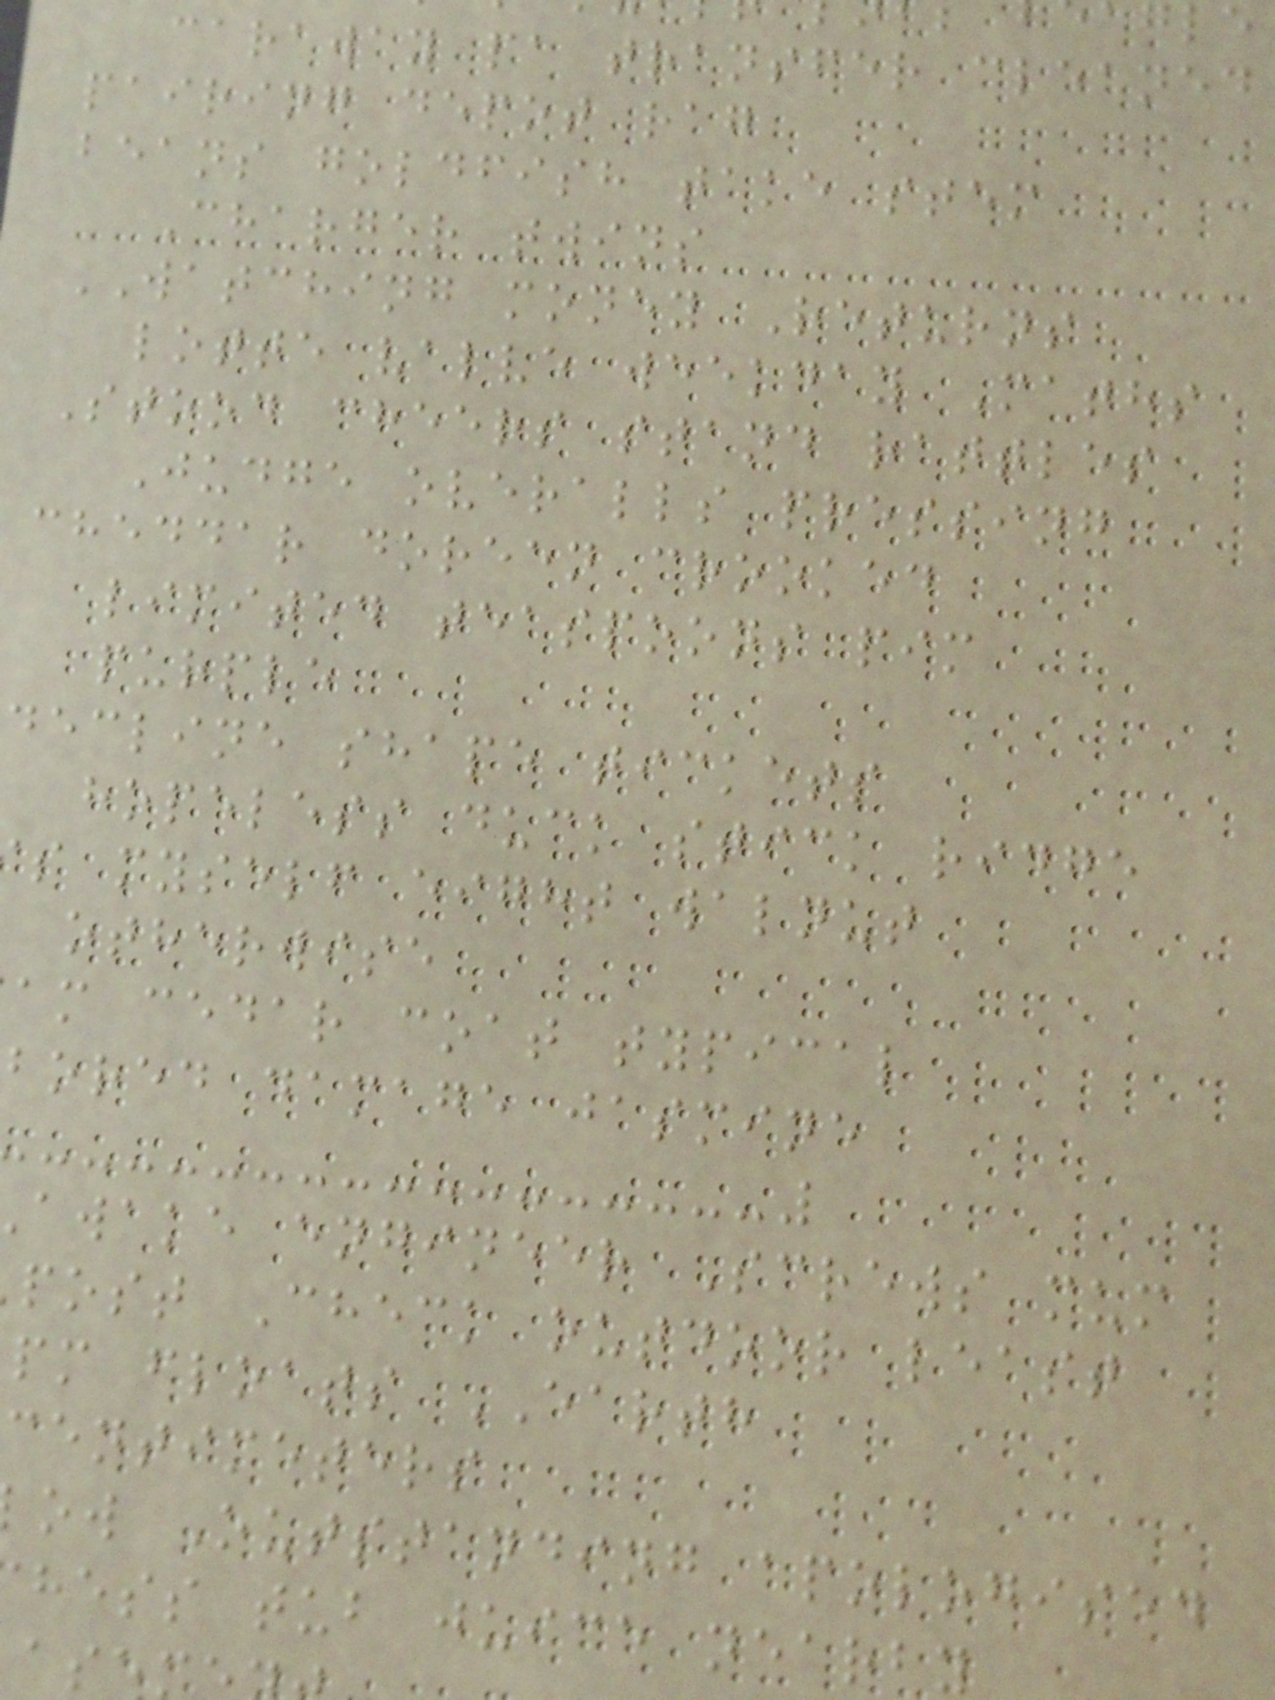caraway pa transfer cleaned
pairing depot rag
beans goldfish take stem
Charger twins
WATCHING money Returns
lotte valve weekday Maths
Stood cheers stand rattles
Judge overalls pressing
cheddar doreen crooked
limited teaspoons pim
purple
decline shape tickets
hopeless duck stick ridge
s myself eight walnut
otherwise
am cedar coat typical
bored damage jasmine
awake engineer Screws mum
post Check outdoor least
pm floats EARTH
centimeters
ow Outstanding apologised
hess tub juice nearby
